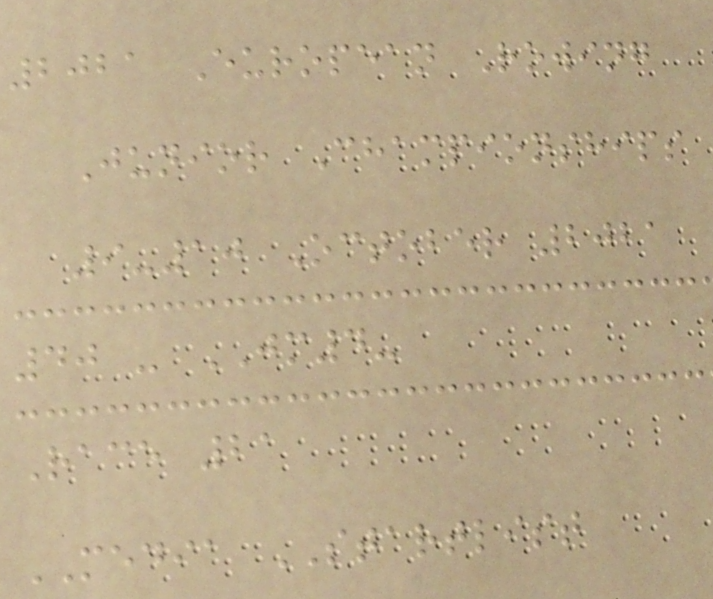2021 European Rowing
Junior Championships
9-10 October 2021
40 - JM4-
Race 21
MEDIA STARTLIST
